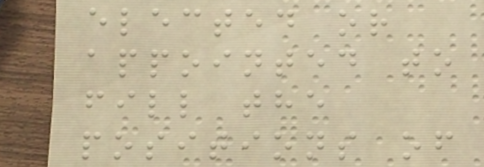elected or
appointed to
fill the
positions of
